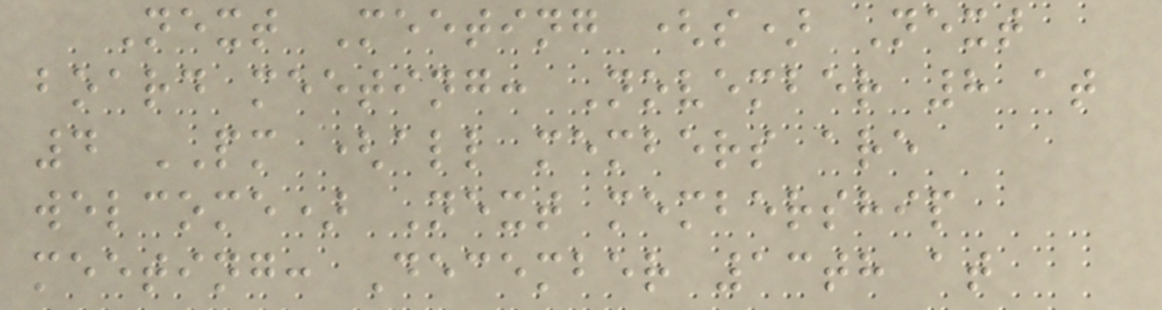Next Meeting (s) Next
board meeting: November 8 at
4 PM (all members are
welcome) Next membership
meeting: December 13th at
